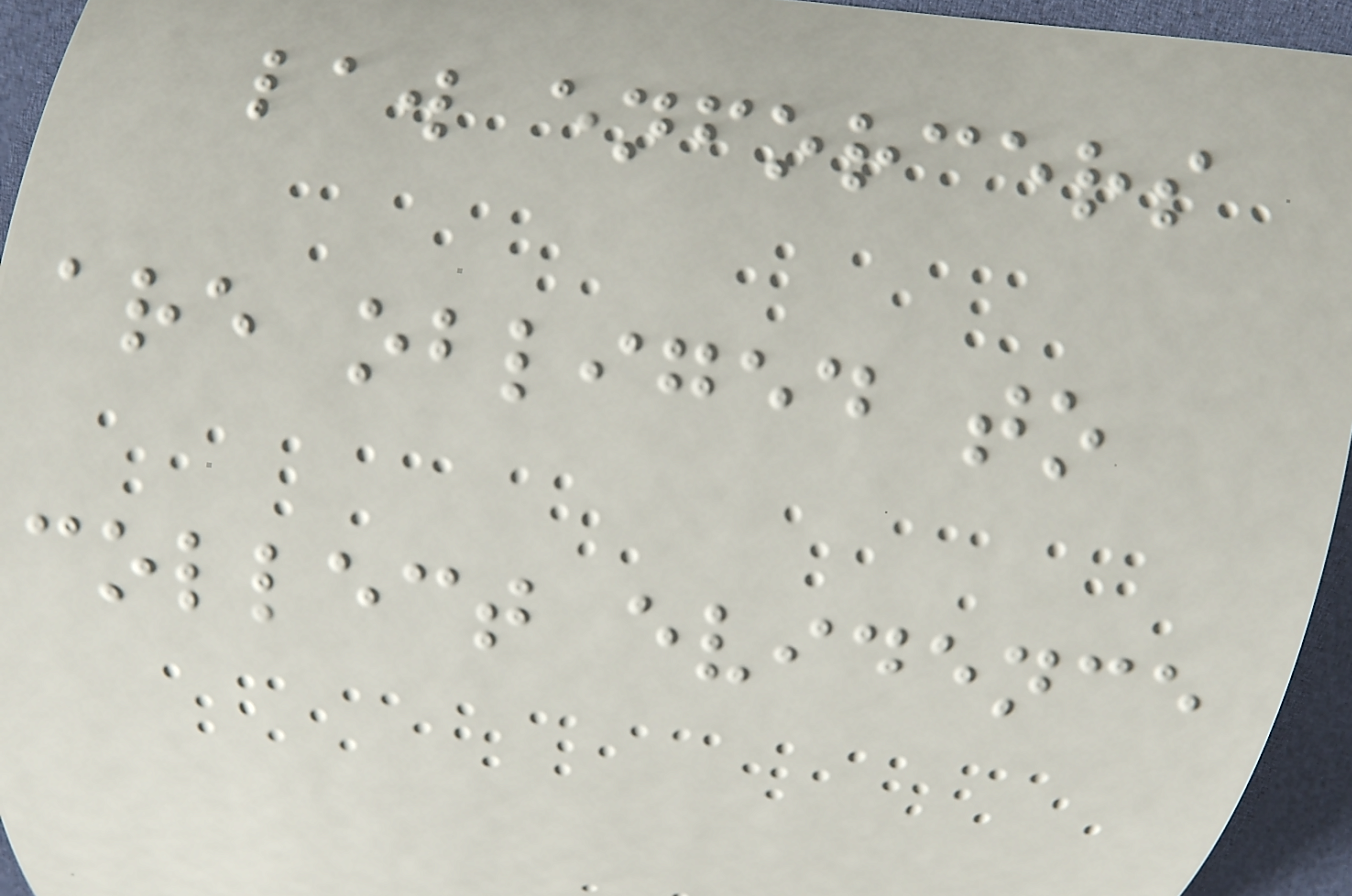law enforcers
are obliged to
collect evidence
